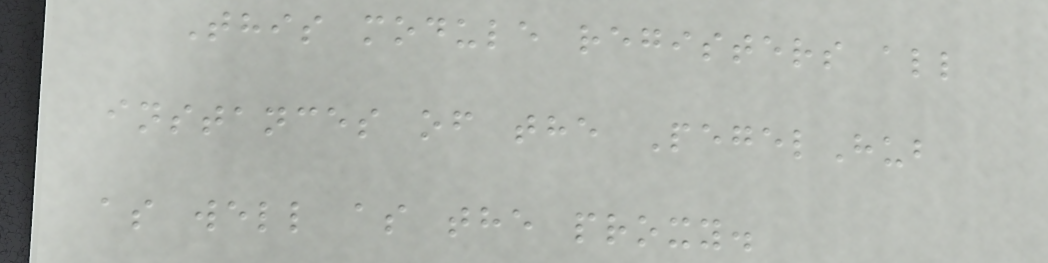This module registers all
instances of the PegelHub
as well as the proxy.
